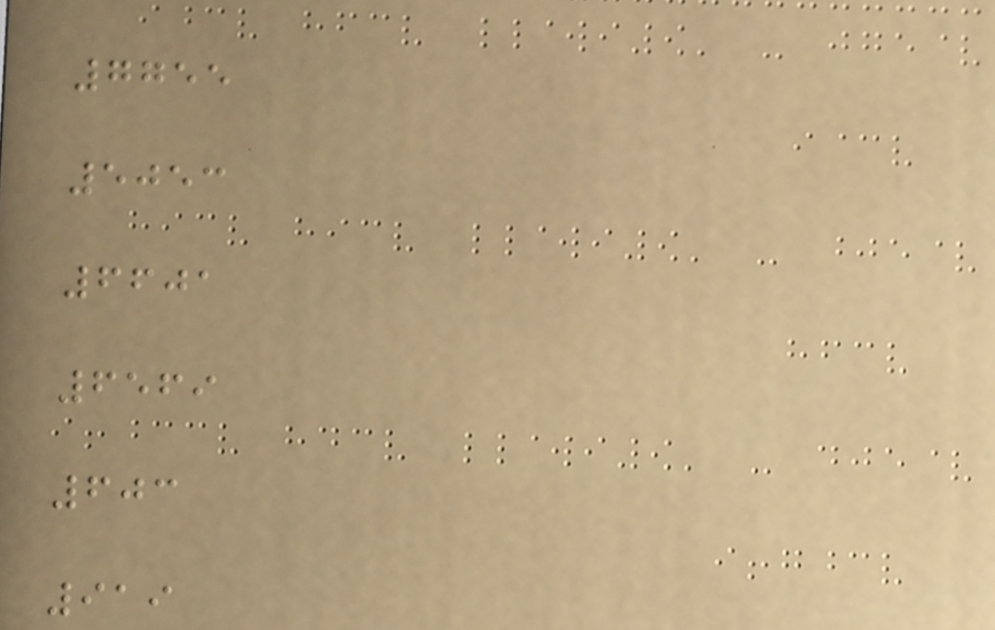7755
5053
6601
6569
603
919
